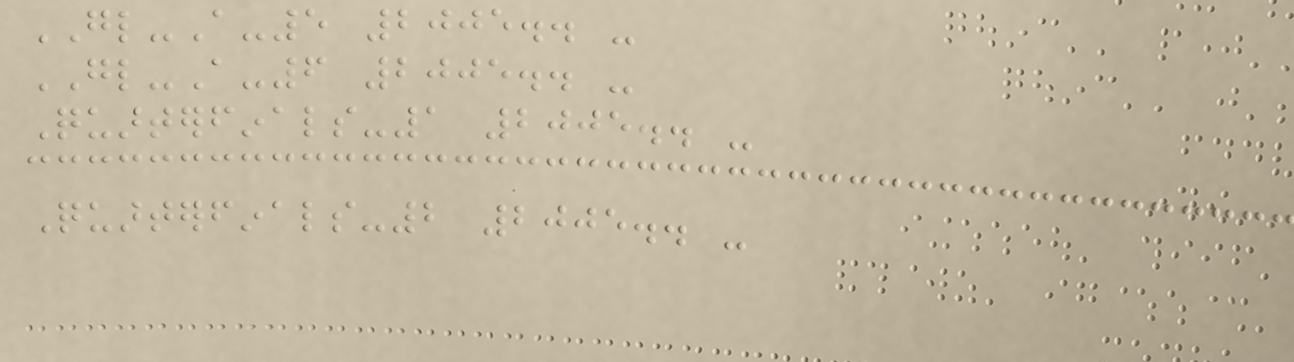GL-A-5 2005.. -
GL-A-6 2005.. -
Quarterfinals-1 2005.. -
Quarterfinals-2 2005.. -
